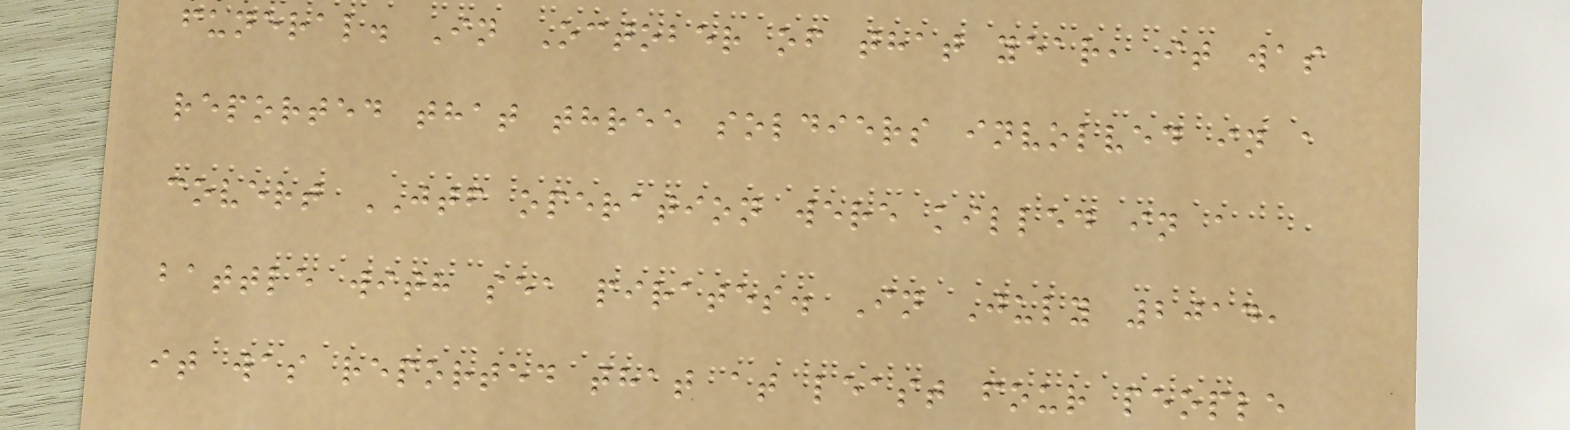funeral. In October of that year, it was
reported that three soldiers involved in a
covert JTF operation were killed in a
battle with sea pirates. In July 2014,
it was reported that at least four people
